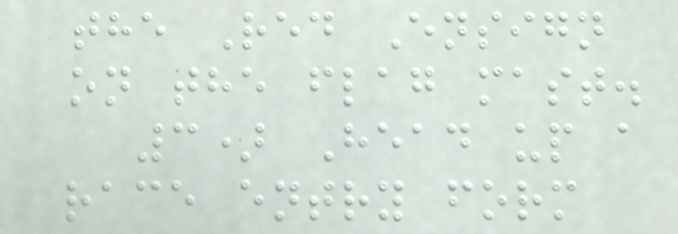the Red Ensign
on the flag mast.
3) Head up a
race entry form
